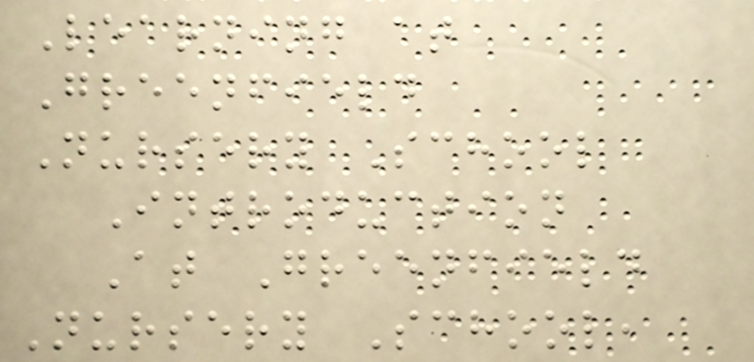Learning at
Greenfield
Nursery School
Introduction
At Greenfield
Nursery School,
